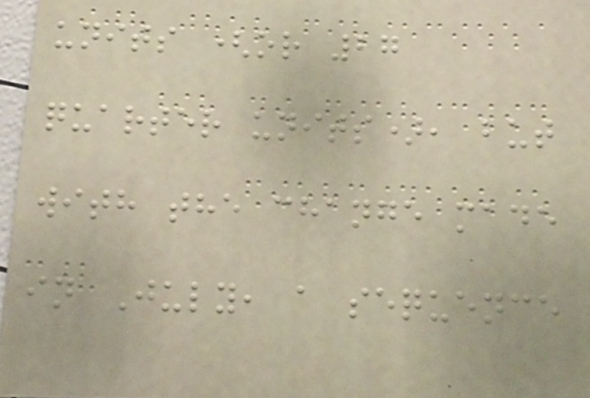units (or 27
quarter units), but
with the change made
in July, a sequence
